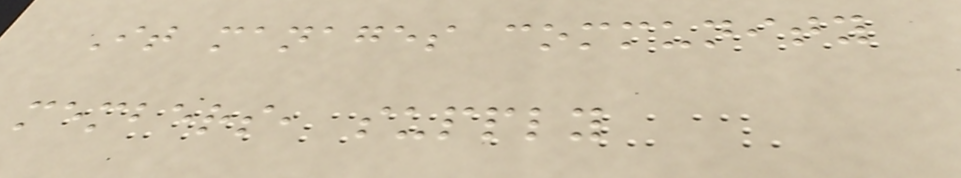It manages community
members, supply
